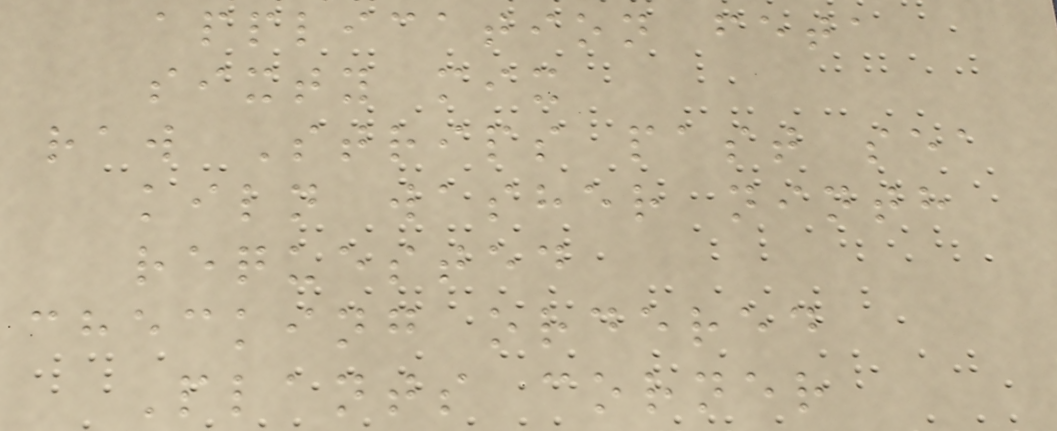application feta
sixty mix
raw Strips past sea
kiln washer ninth
requested
checking ordered
Plants corner
